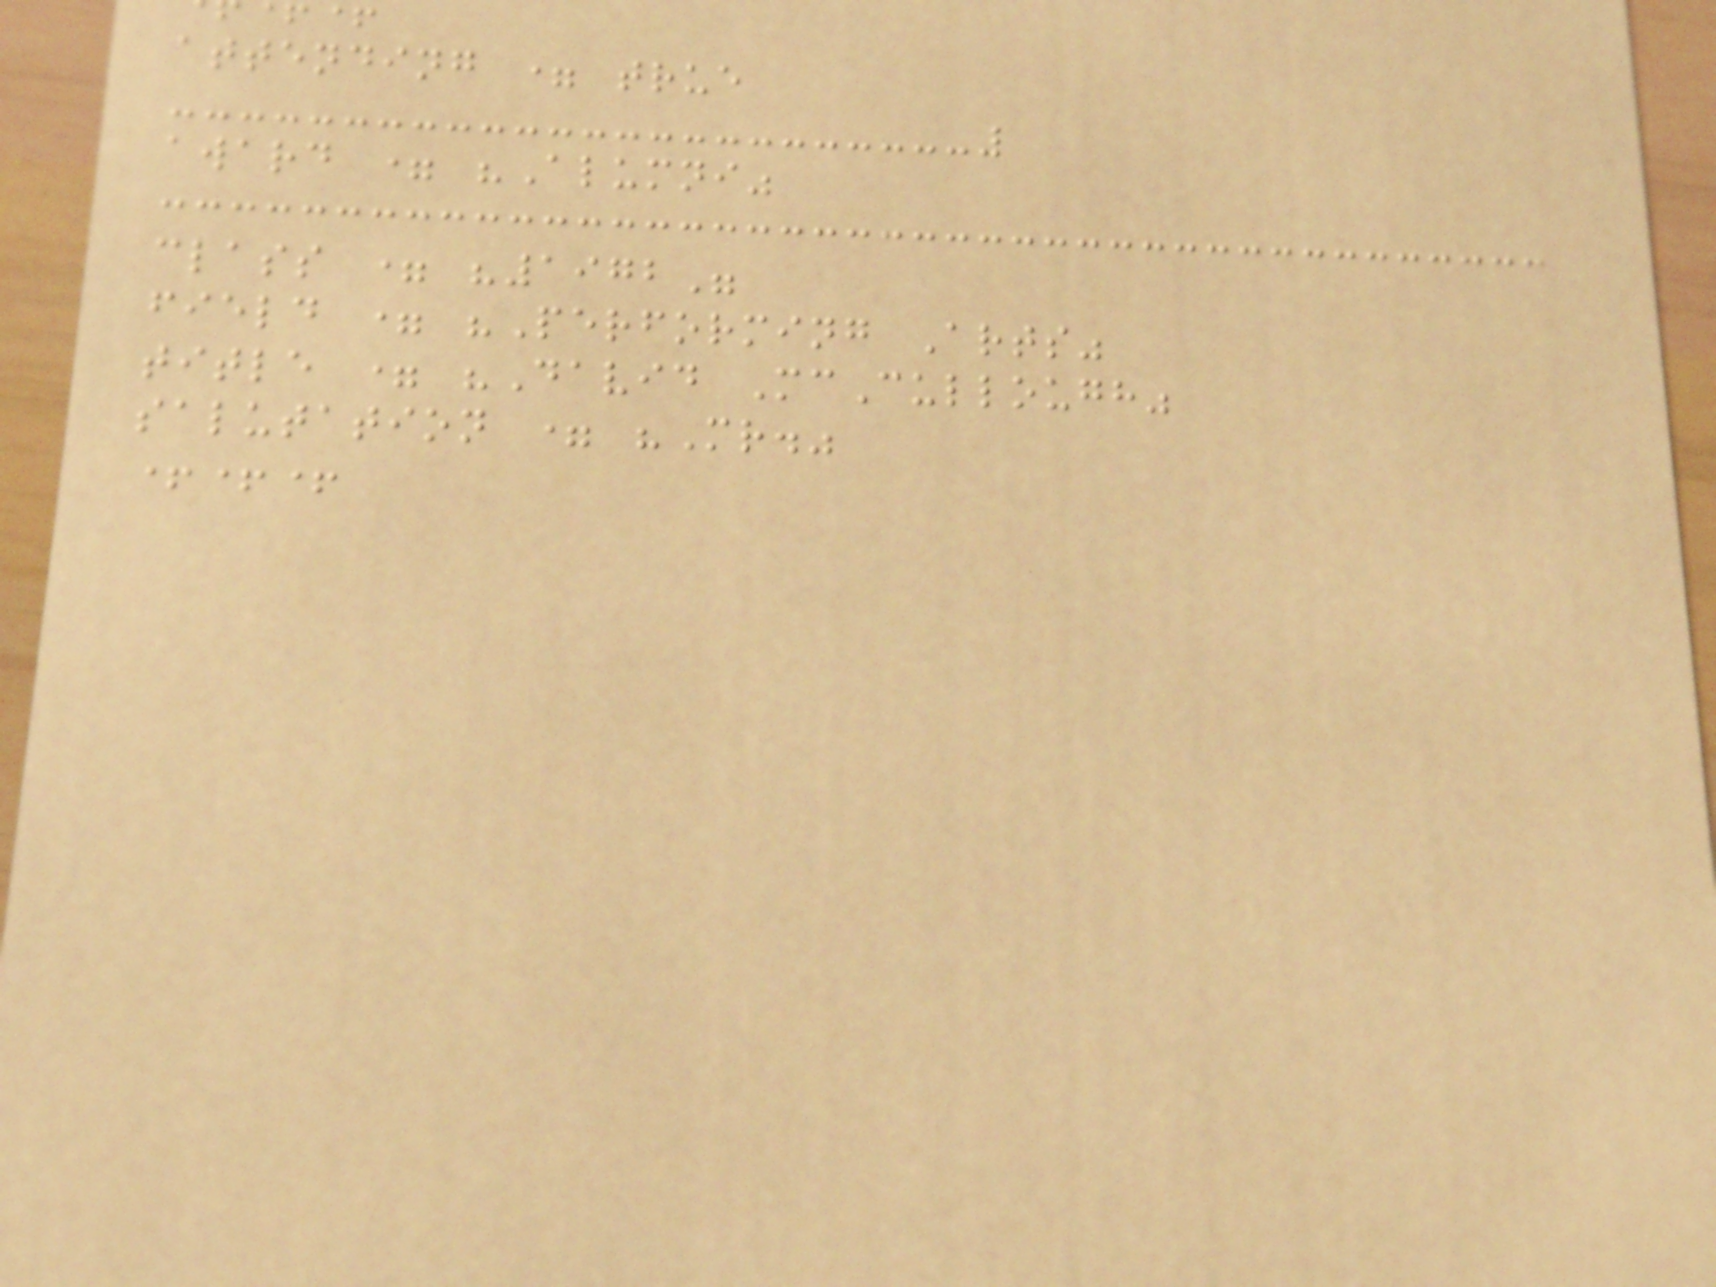attending = true
award = "Alumni"
class = "1972"
field = "Performing Arts"
title = "David McCullough"
salutation = "Mr."
+++
